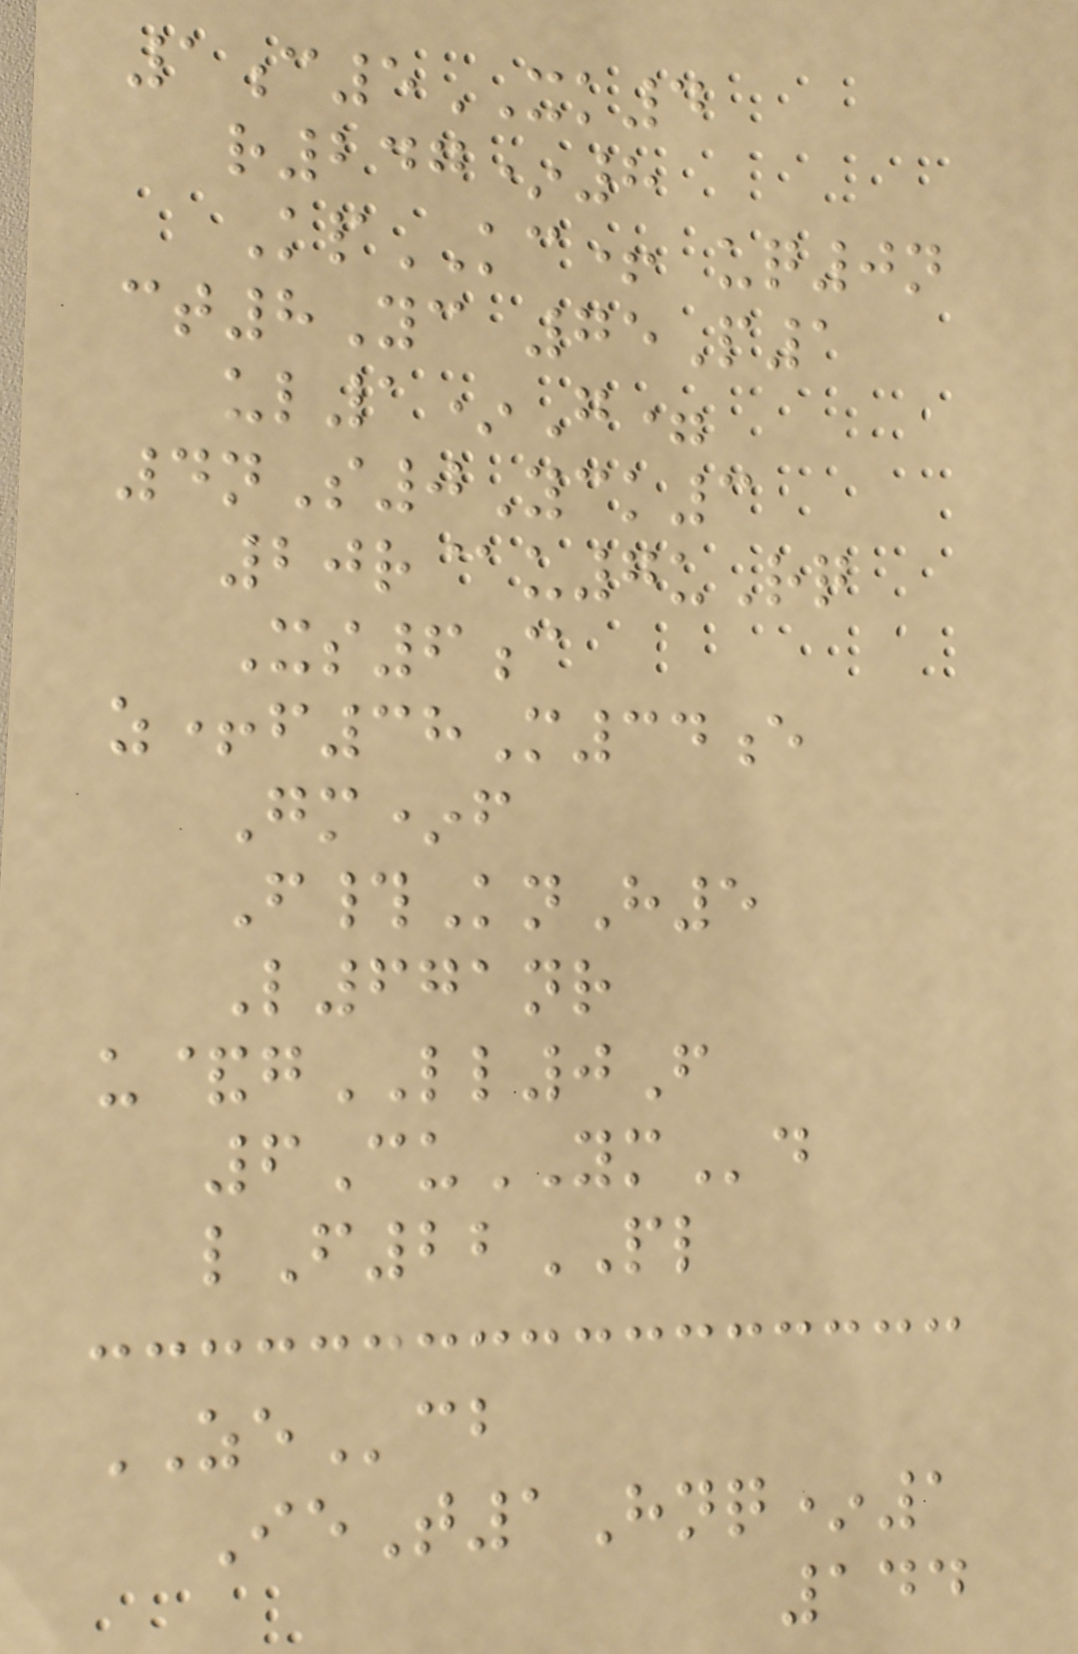1c5XK4
r247*8
KpKC+ uq0n
ct8Yc 75P1
ul1*G=
4nS0Yck3
20r@u7uRq
Xs6c
z+f38M34e
Gm*f
F#KnH5
L671nr
u&gLL0F
6CuYMd
lF22PL
ZEcb
IeT1Hnq*1
144
